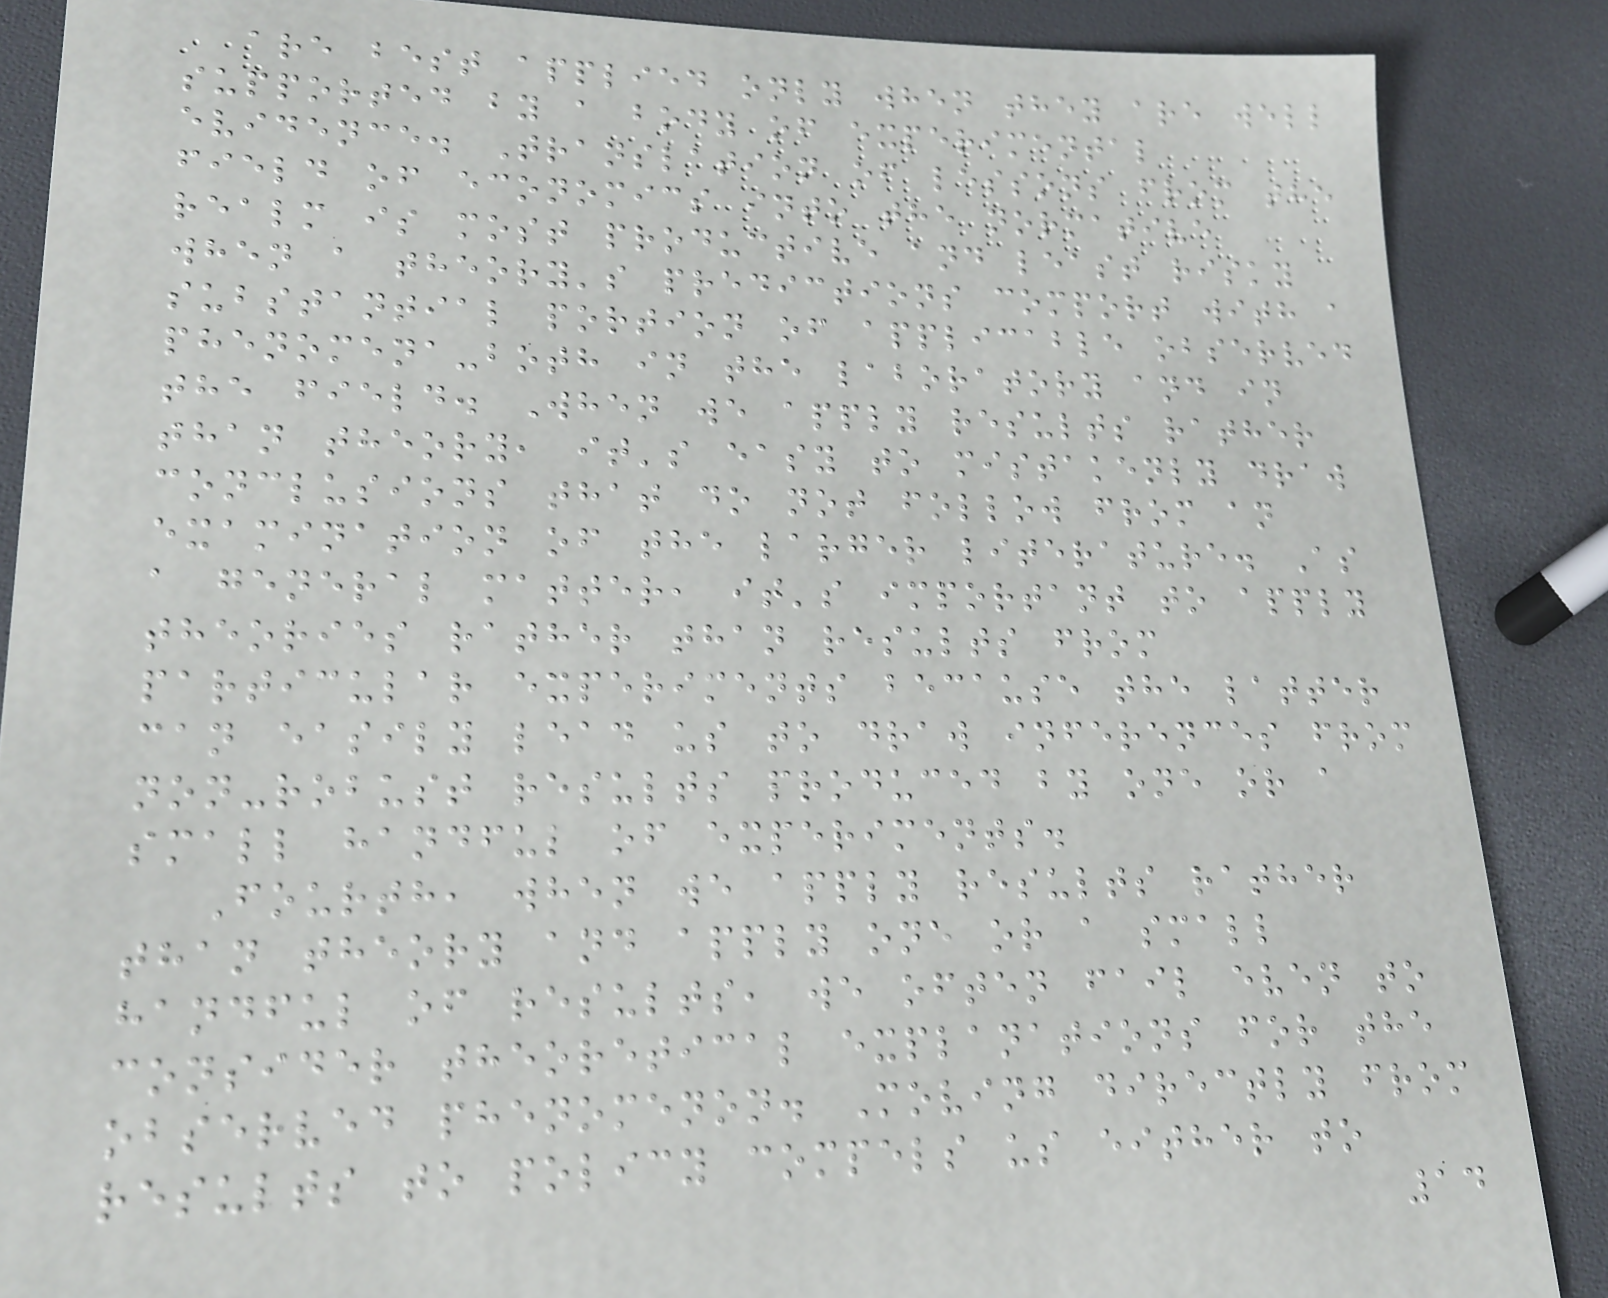are best applied only when they are well
supported by a body of experimental
evidence. Translation of lessons from the
field of economics into the normative
realm is most productive and least risky
when a theory's predictions comport with a
substantial portion of applicable observed
phenomena-both in the laboratory and in
the field. When we apply results rather
than theory, it's easy to mistakenly draw
conclusions that do not follow from an
examination of the larger literature. As
a general matter, it's important to apply
theories rather than results from
particular experiments because the latter
can easily lead us to draw inferences from
non-robust results produced by one or a
small handful of experiments.
Fourth, when we apply results rather
than theory and apply one or a small
handful of results, we often fail even to
consider theoretical explanations for the
observed phenomenon. Moving directly from
results to policy compels us either to
14
